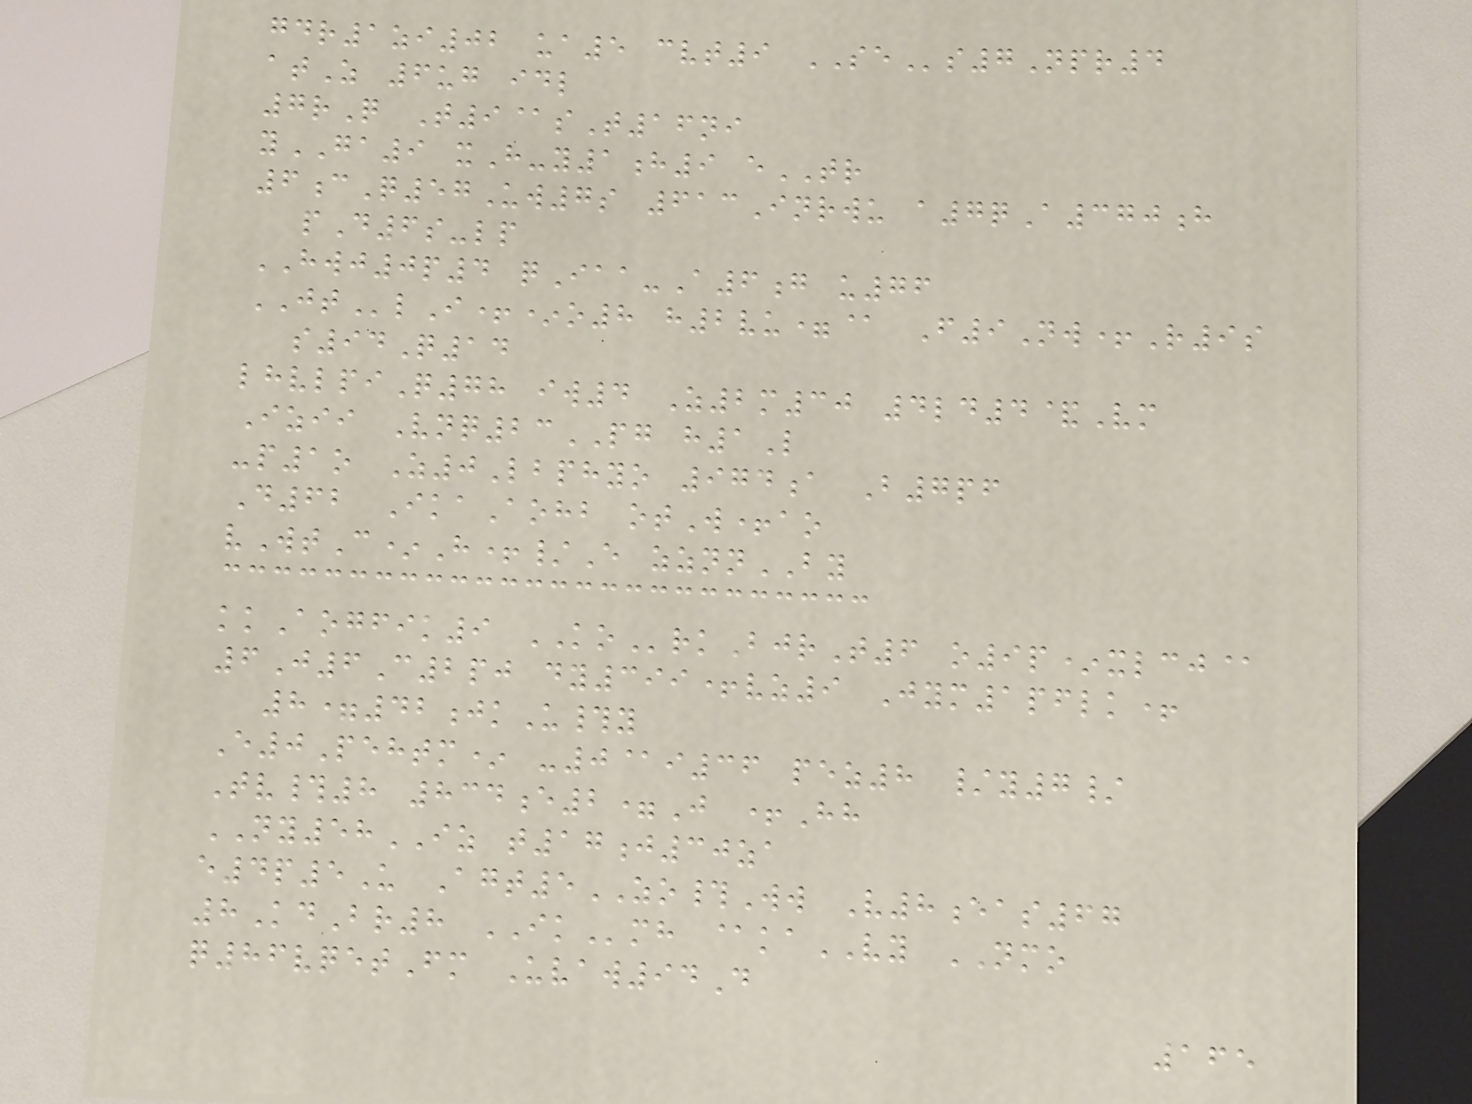gdr1zi02 ua5 cvt9 SEs7Npr4
atZ 6ug idl
7rQ T9@sT16ni
yGA9 xH-y1h9 eTR
6cQ57Uw7s 613Inrwu a7qA370h
pD6s-lp
HWJ0p4 qIaa-A6g u76
JTlI+*o8 h2vu=@ F9Nw+R9s
s94Q14
lhvlpiQ78 iw4 Z2m30 4ld4&Vm
Izii Vnq23PG h1L
-p1o Z0Lbphyo 974a B7pf
D62 IkaAohb otW+ao
vWtC*H+/E zznnBY
kkAogfik9 KOrkBjrT6 o9p*xlcj@
6J6C2pj dy399+vz9 Jym1pflk+
8=42jkU#y
E0Pehtm* -0@i36 pez8 /y7/
Tv#8 834e2=J +Hh
NY58IZ t17j30za
e4p5U Agt5ZO#Ww V8eas67
8KdBr8 IKmh @kaVY NMO
q86vqetFm Uvaw94D
165
